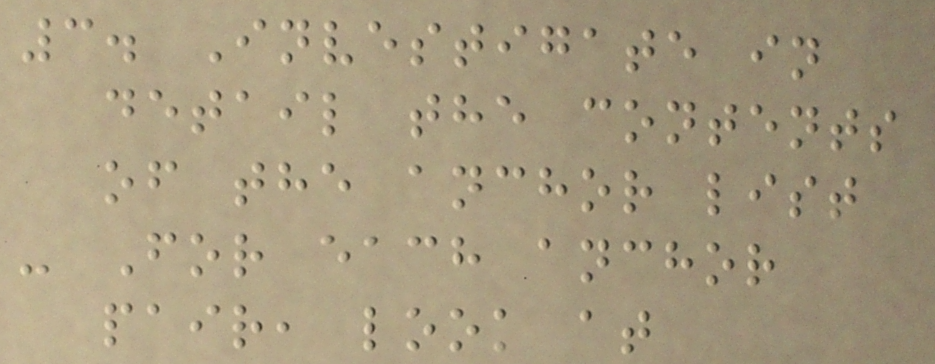3. Investigate in
detail the contents
of the anchor list
- For each anchor
pair, look at
